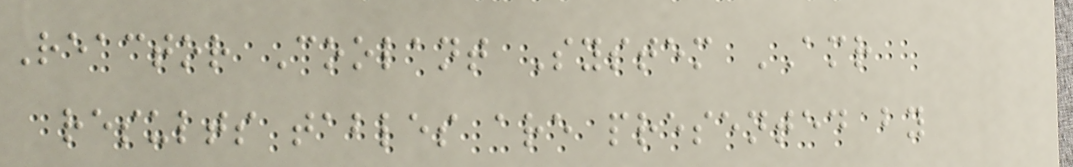Reactor Coolant System AMR
results tables are presented by
